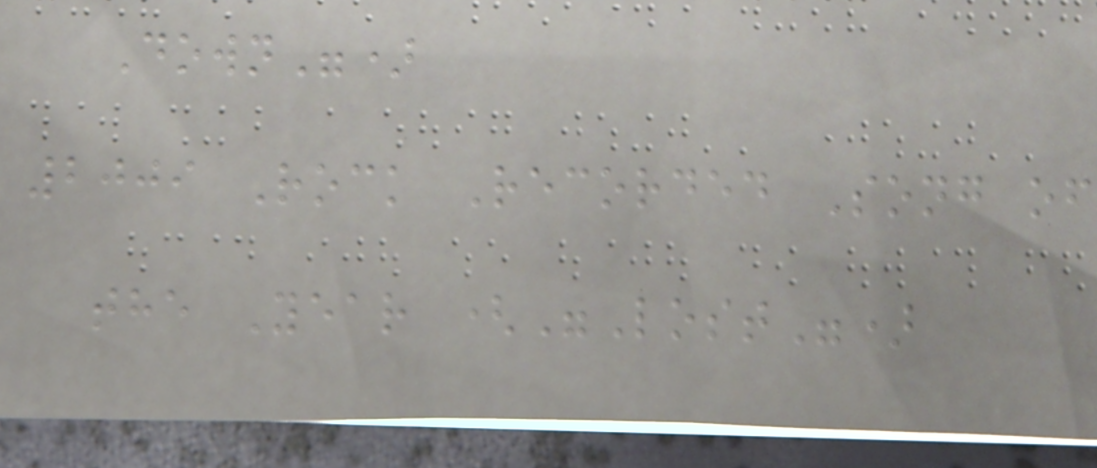Down")
2009 Rock Recorded Song of
the Year ("Lost")
